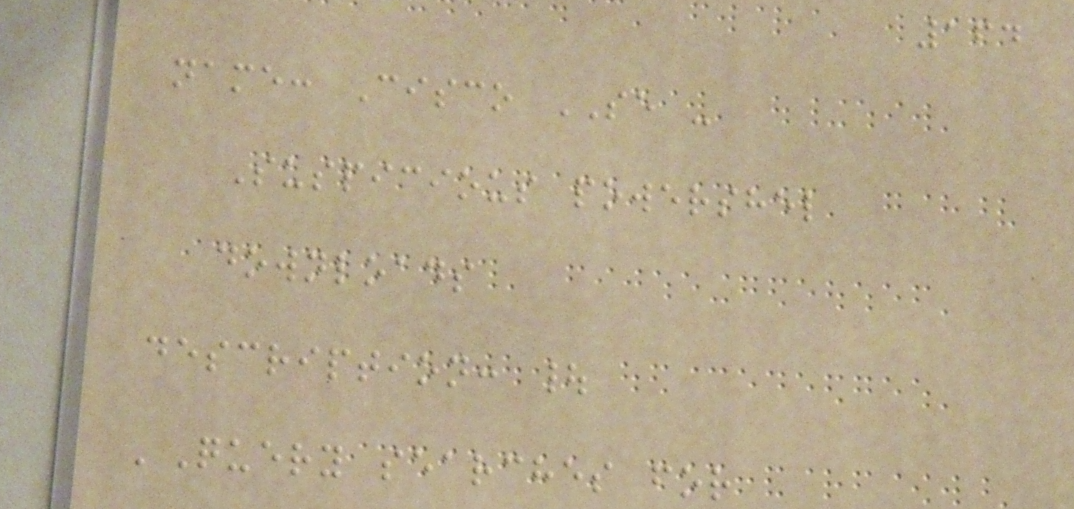164
name: Cisco SE -
Suspicious powershel
downloads
description: |
'Query searches for
